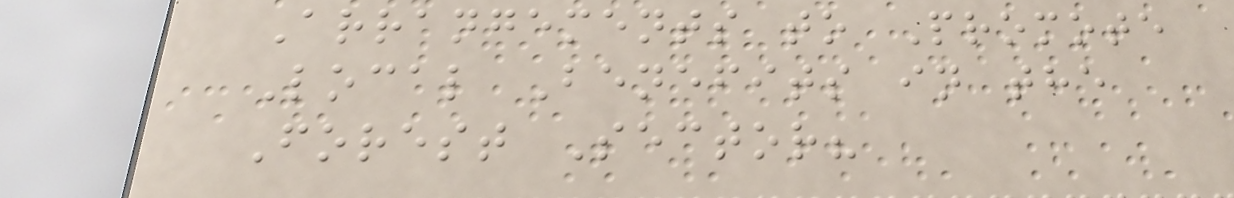Arrangements to Promote
Local Benefits in the
Forest Sector?
